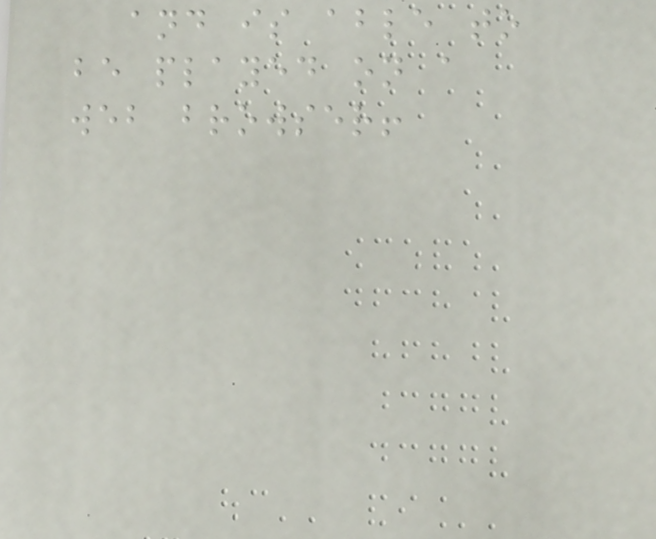and is able to
be played on a
web browser!
